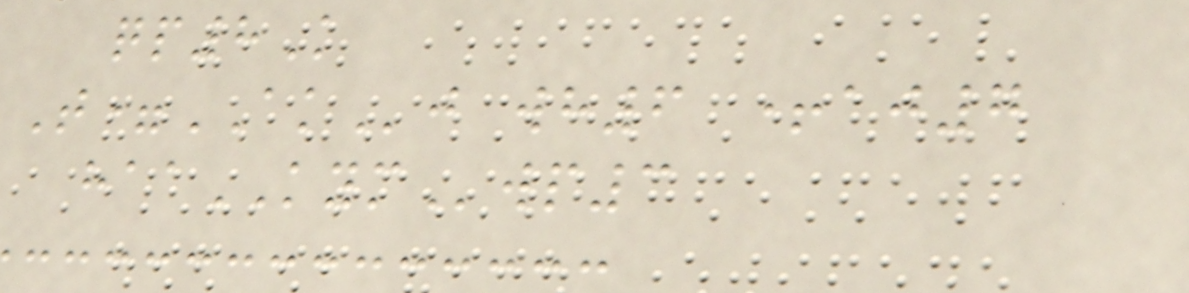qp8K
T=AKj wh6 +aj7
haaKYMwp3
